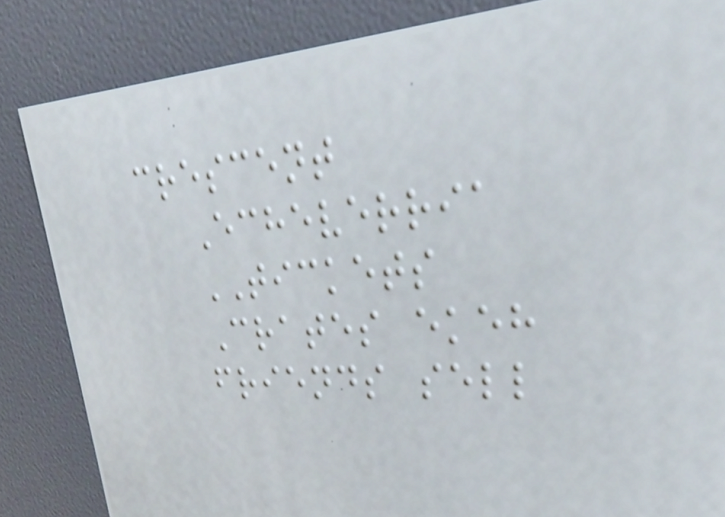crescent
Echeverria
TICKETS
Crates ekeh
friends sell
